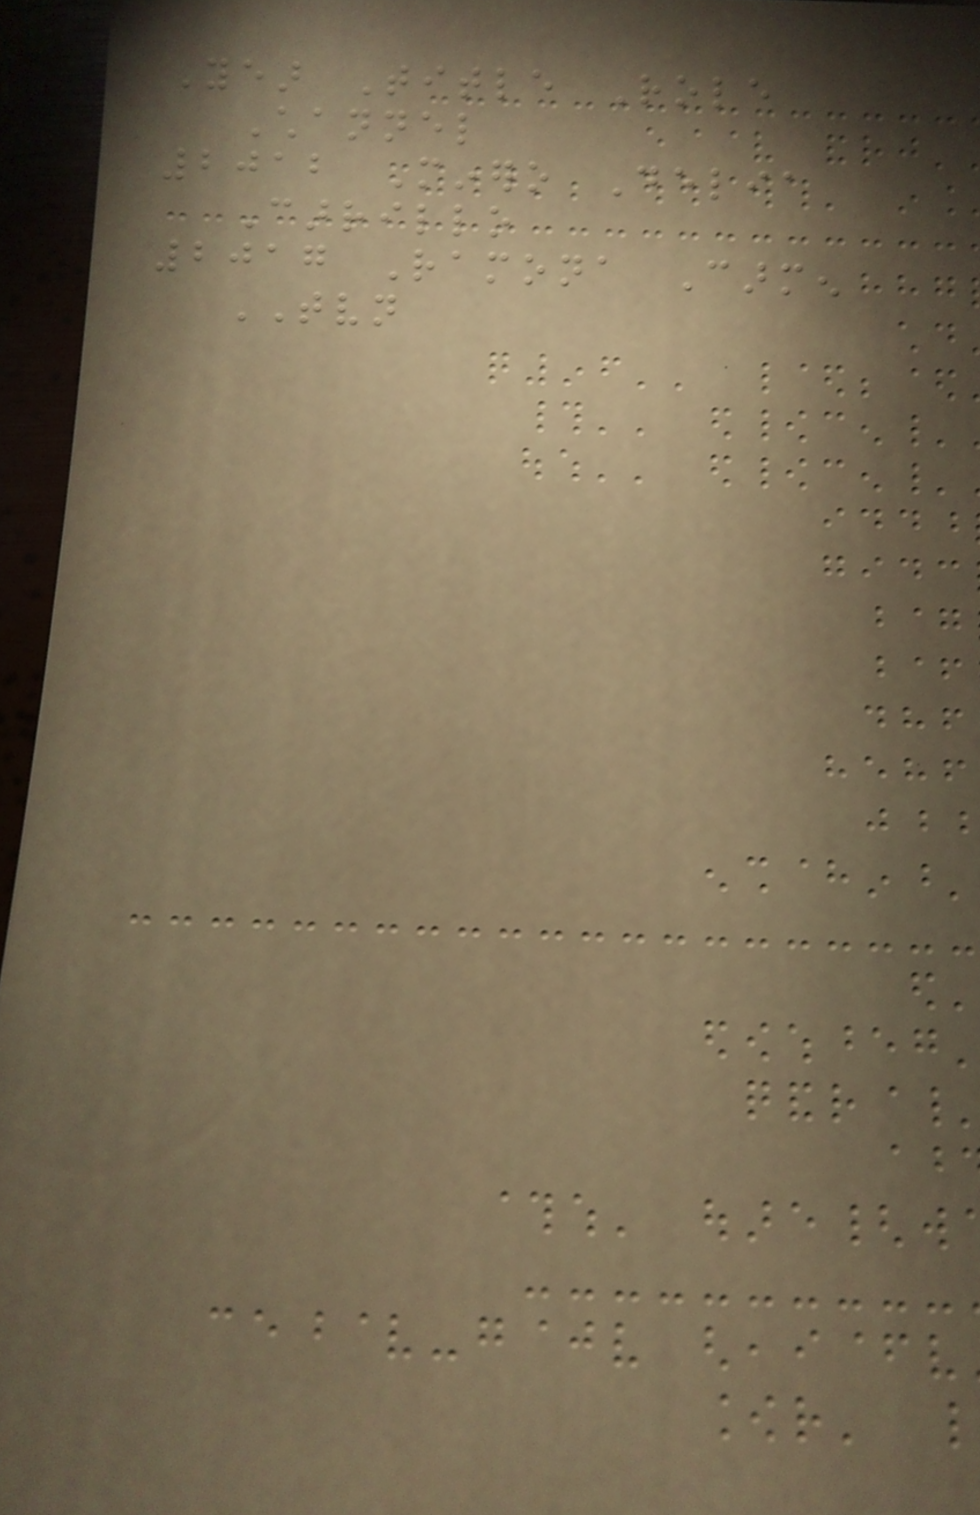Year Title Role
Channel
2012 Minero Delia
Carrillo
2017 Ramona Carmen
TVN
